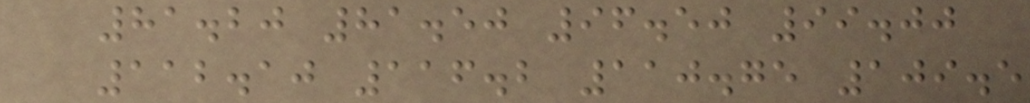81.20 81.50 96.50 99.00
112.10 116.2 110.75 109.5
